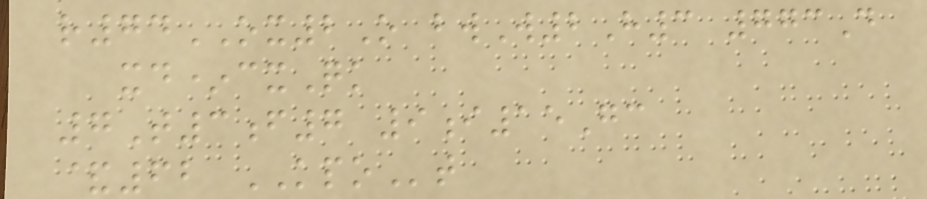r74OX2O bwW2H3 773D
xd*cxQk
7T3f7 9i15Gc
&62 KPOt
